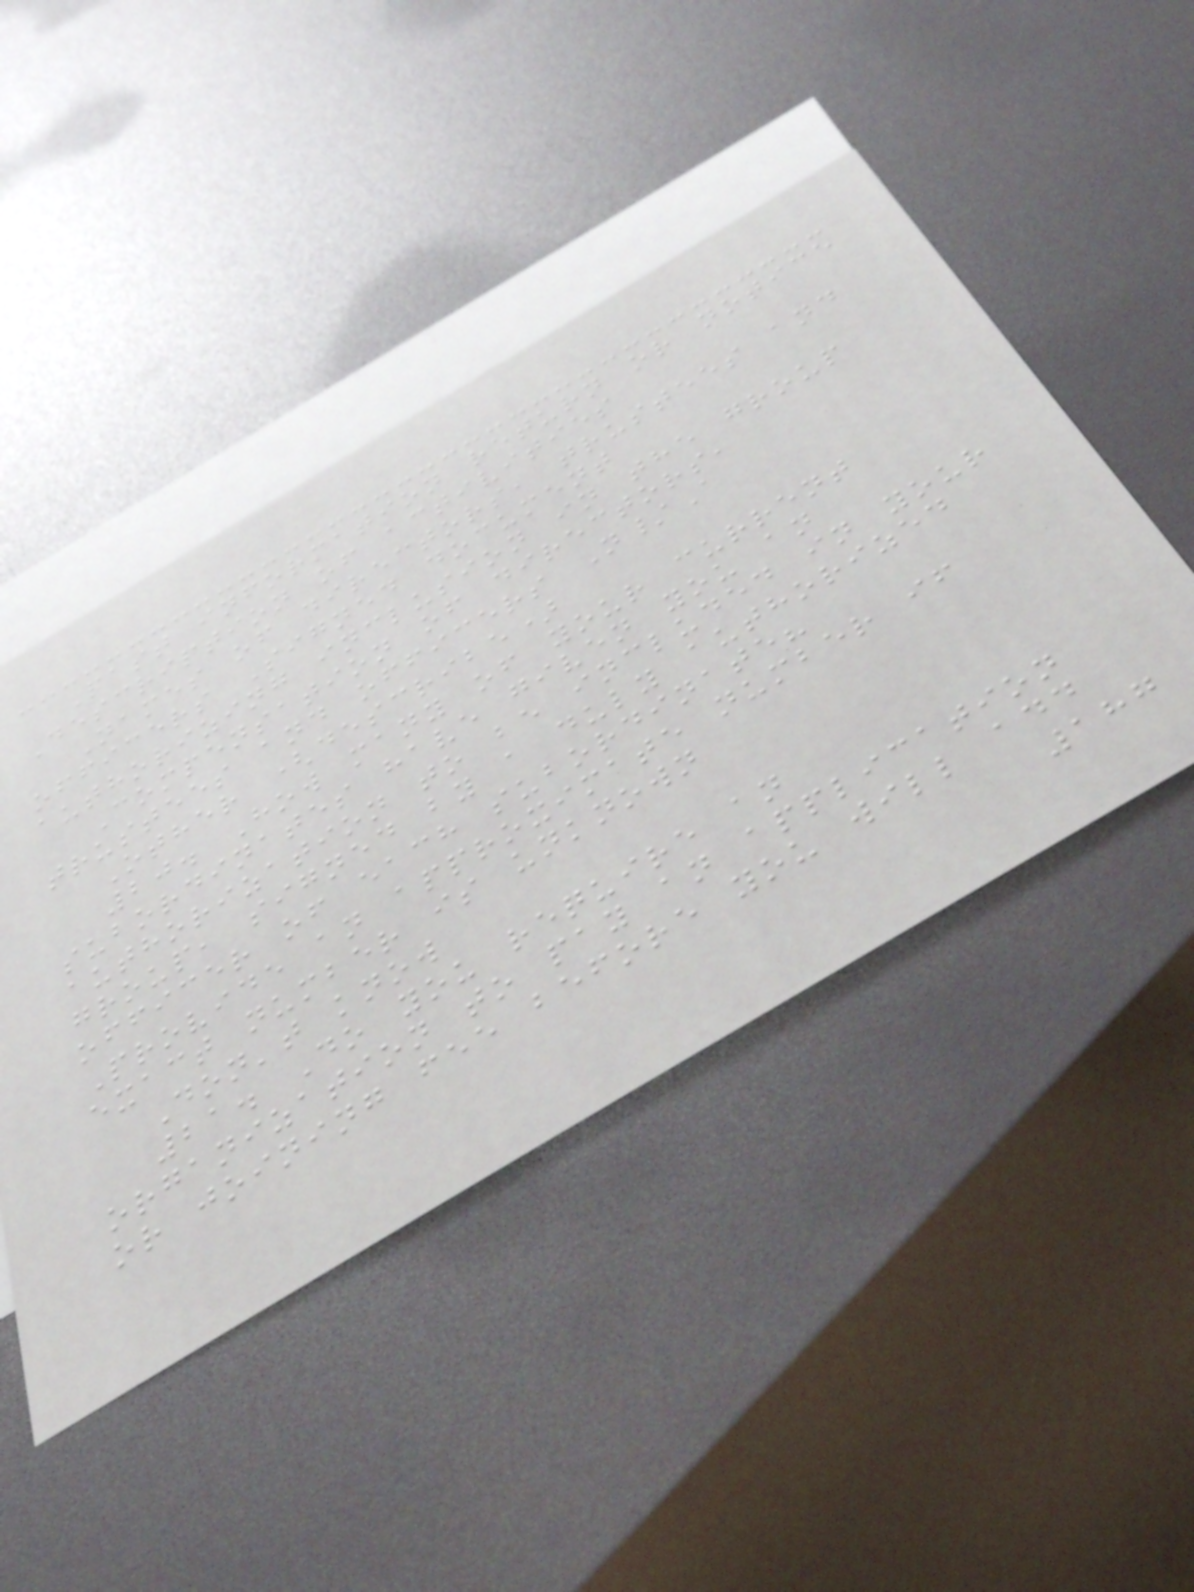Past information return or notice
Description of activities
Names of directors, trustees and
officers Signed document
authorizing inclusion in the group
Compensation of directors,
trustees and officers N/A
Other (describe)
20. How many of your current
subordinates have given you an
authorization to be included in your
group, signed by a duly authorized
officer of each subordinate?
Provide an approximate number if
exact number is unknown
Don't know
21. Do you require an
organization to pay an application
or joining fee before you will add
187
